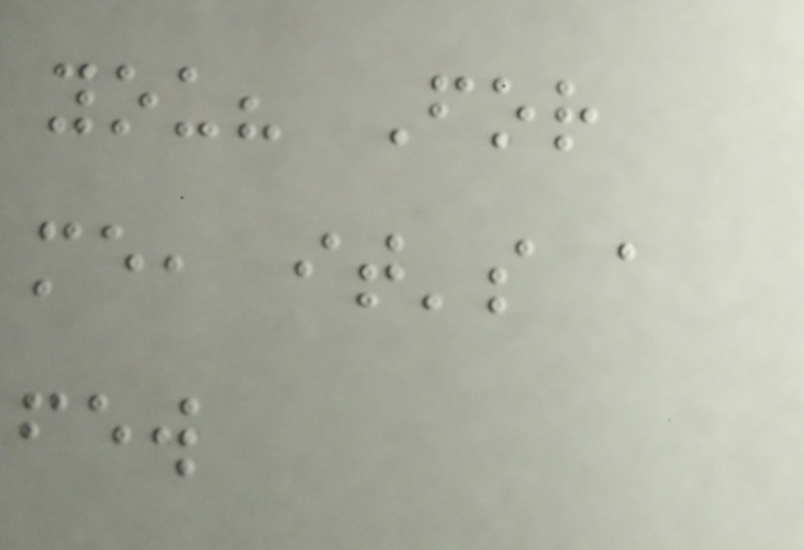you? For
me, it's a
few
